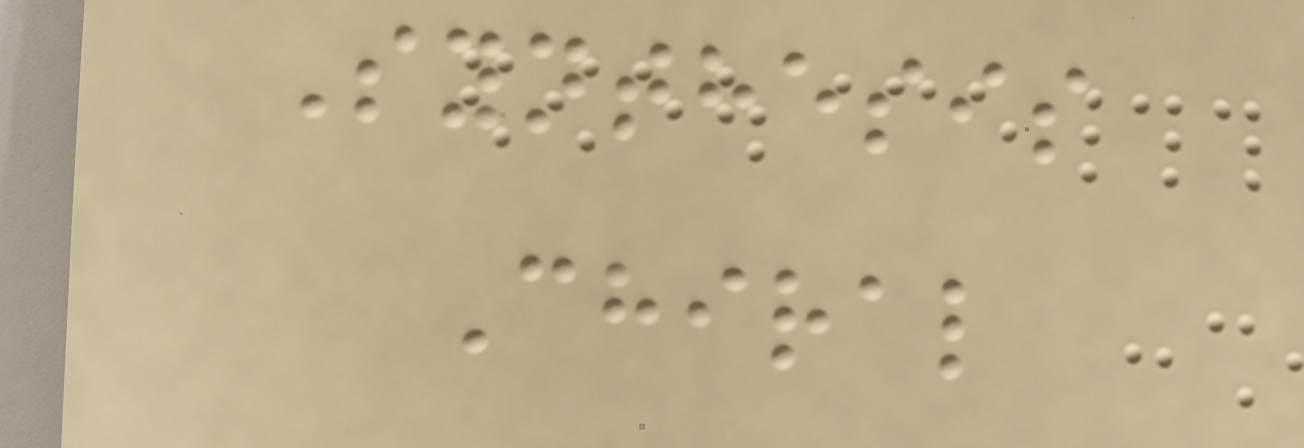Synthesis
Chiral
